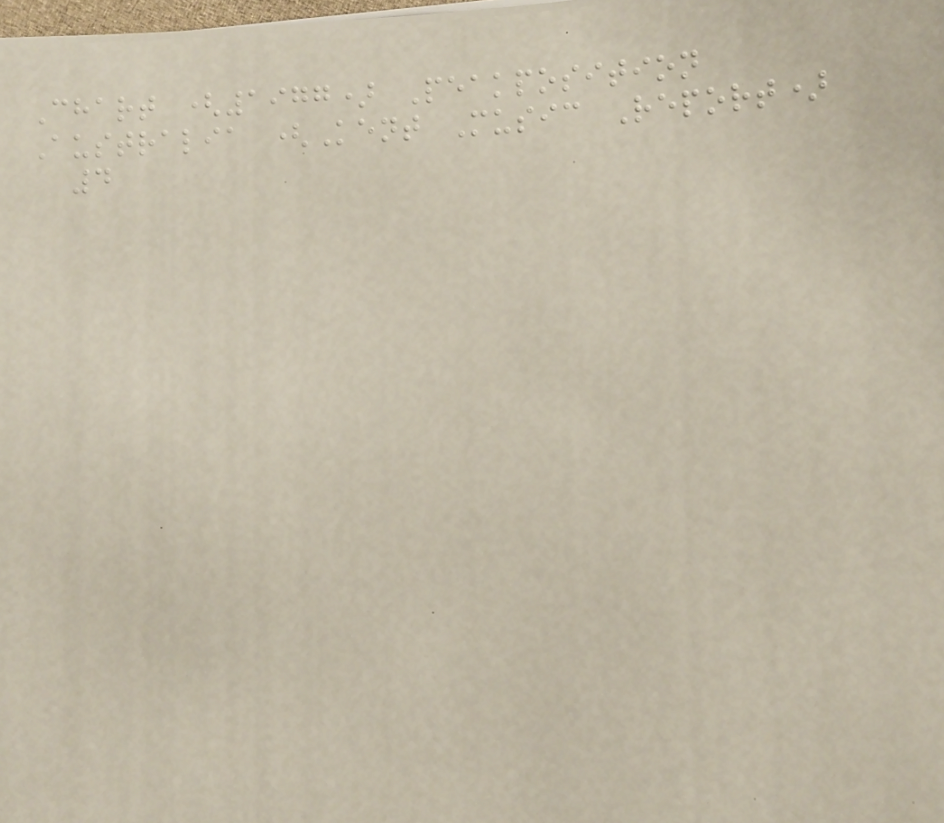Chart (1977) Peakposition
Australia (Kent Music Report)
4
